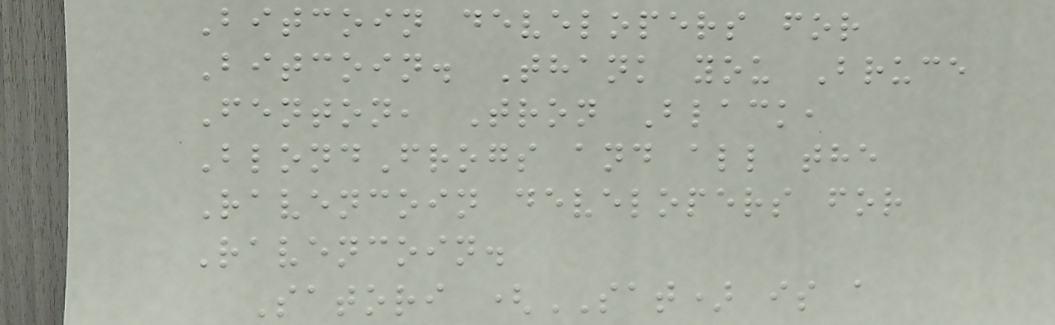Bitcoin developers for
Bitcoin. Thank you Bruce
Fenton, Tron Black,
BlondFrogs and all the
Ravencoin developers for
Ravencoin.
Satori (SAT) is a
